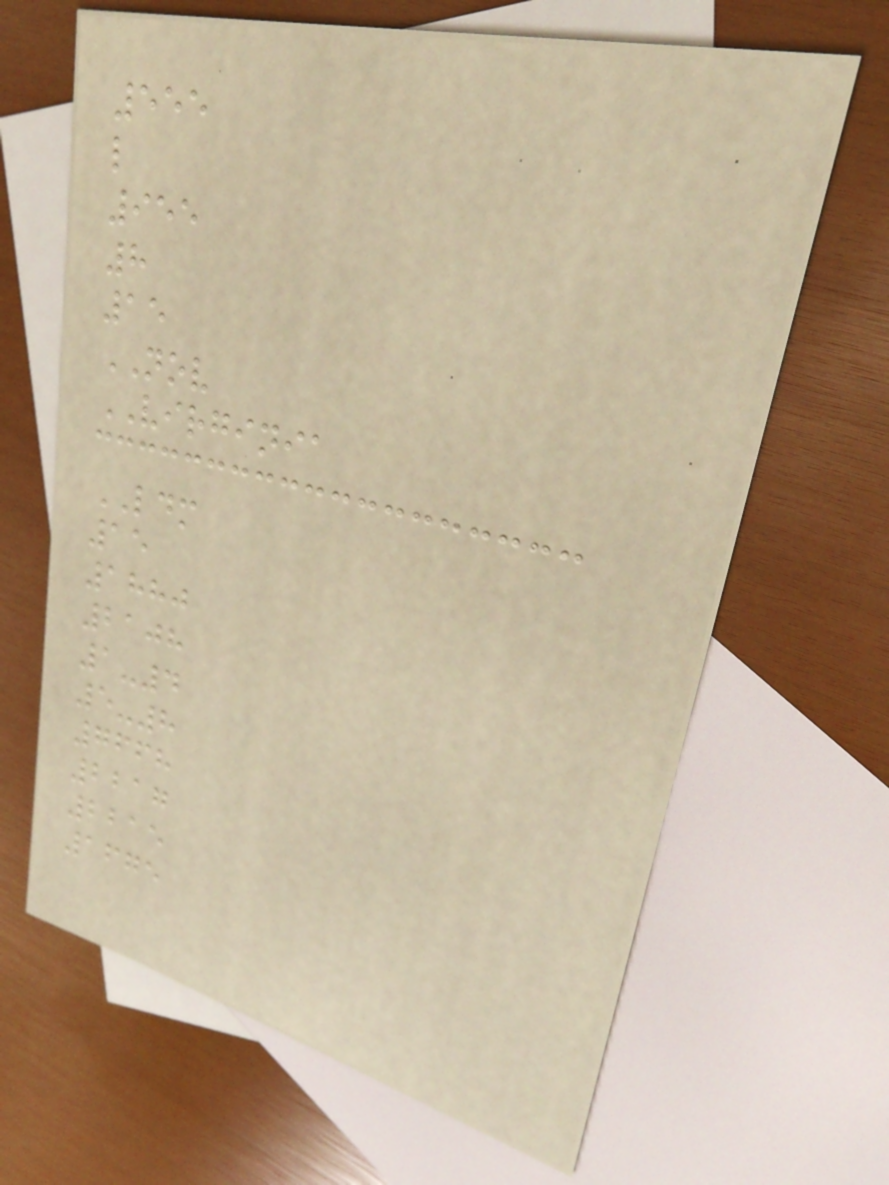555
l
955
8
15
NOV
VIRGINIA
LDM
15
1880
2108
1-4
5-8
7668
2217
2215
1675
